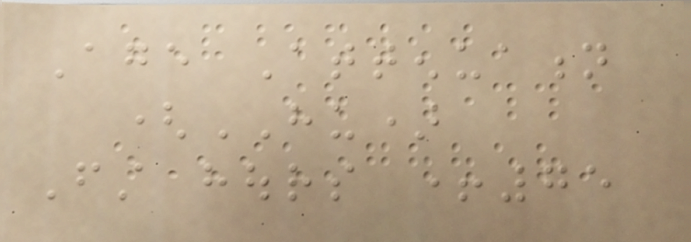Age Attenuation
(HU)
First hours +75
